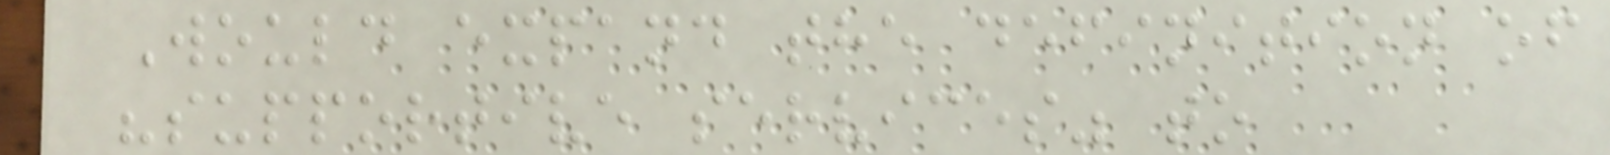Would expand the definition of
"supportive services" to
